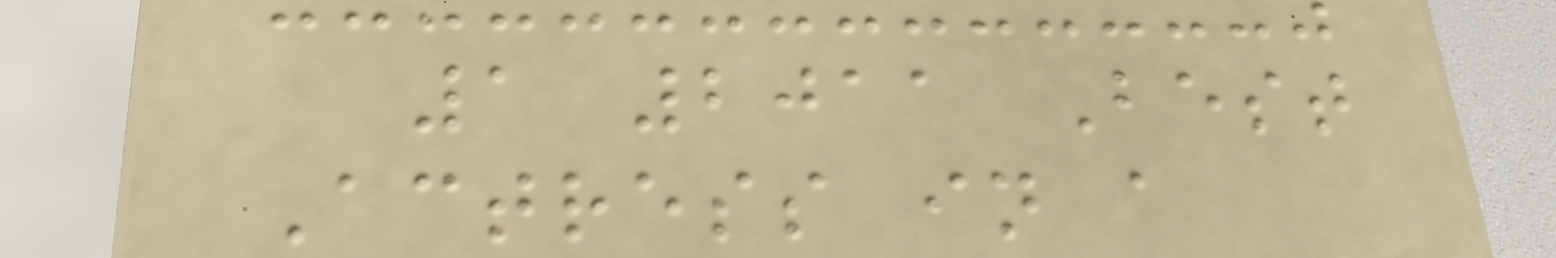1 2011 Best
Actress in a
